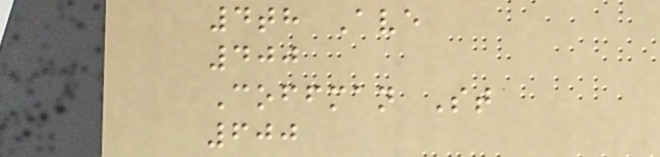4th Ave
400
Coffman St
600
